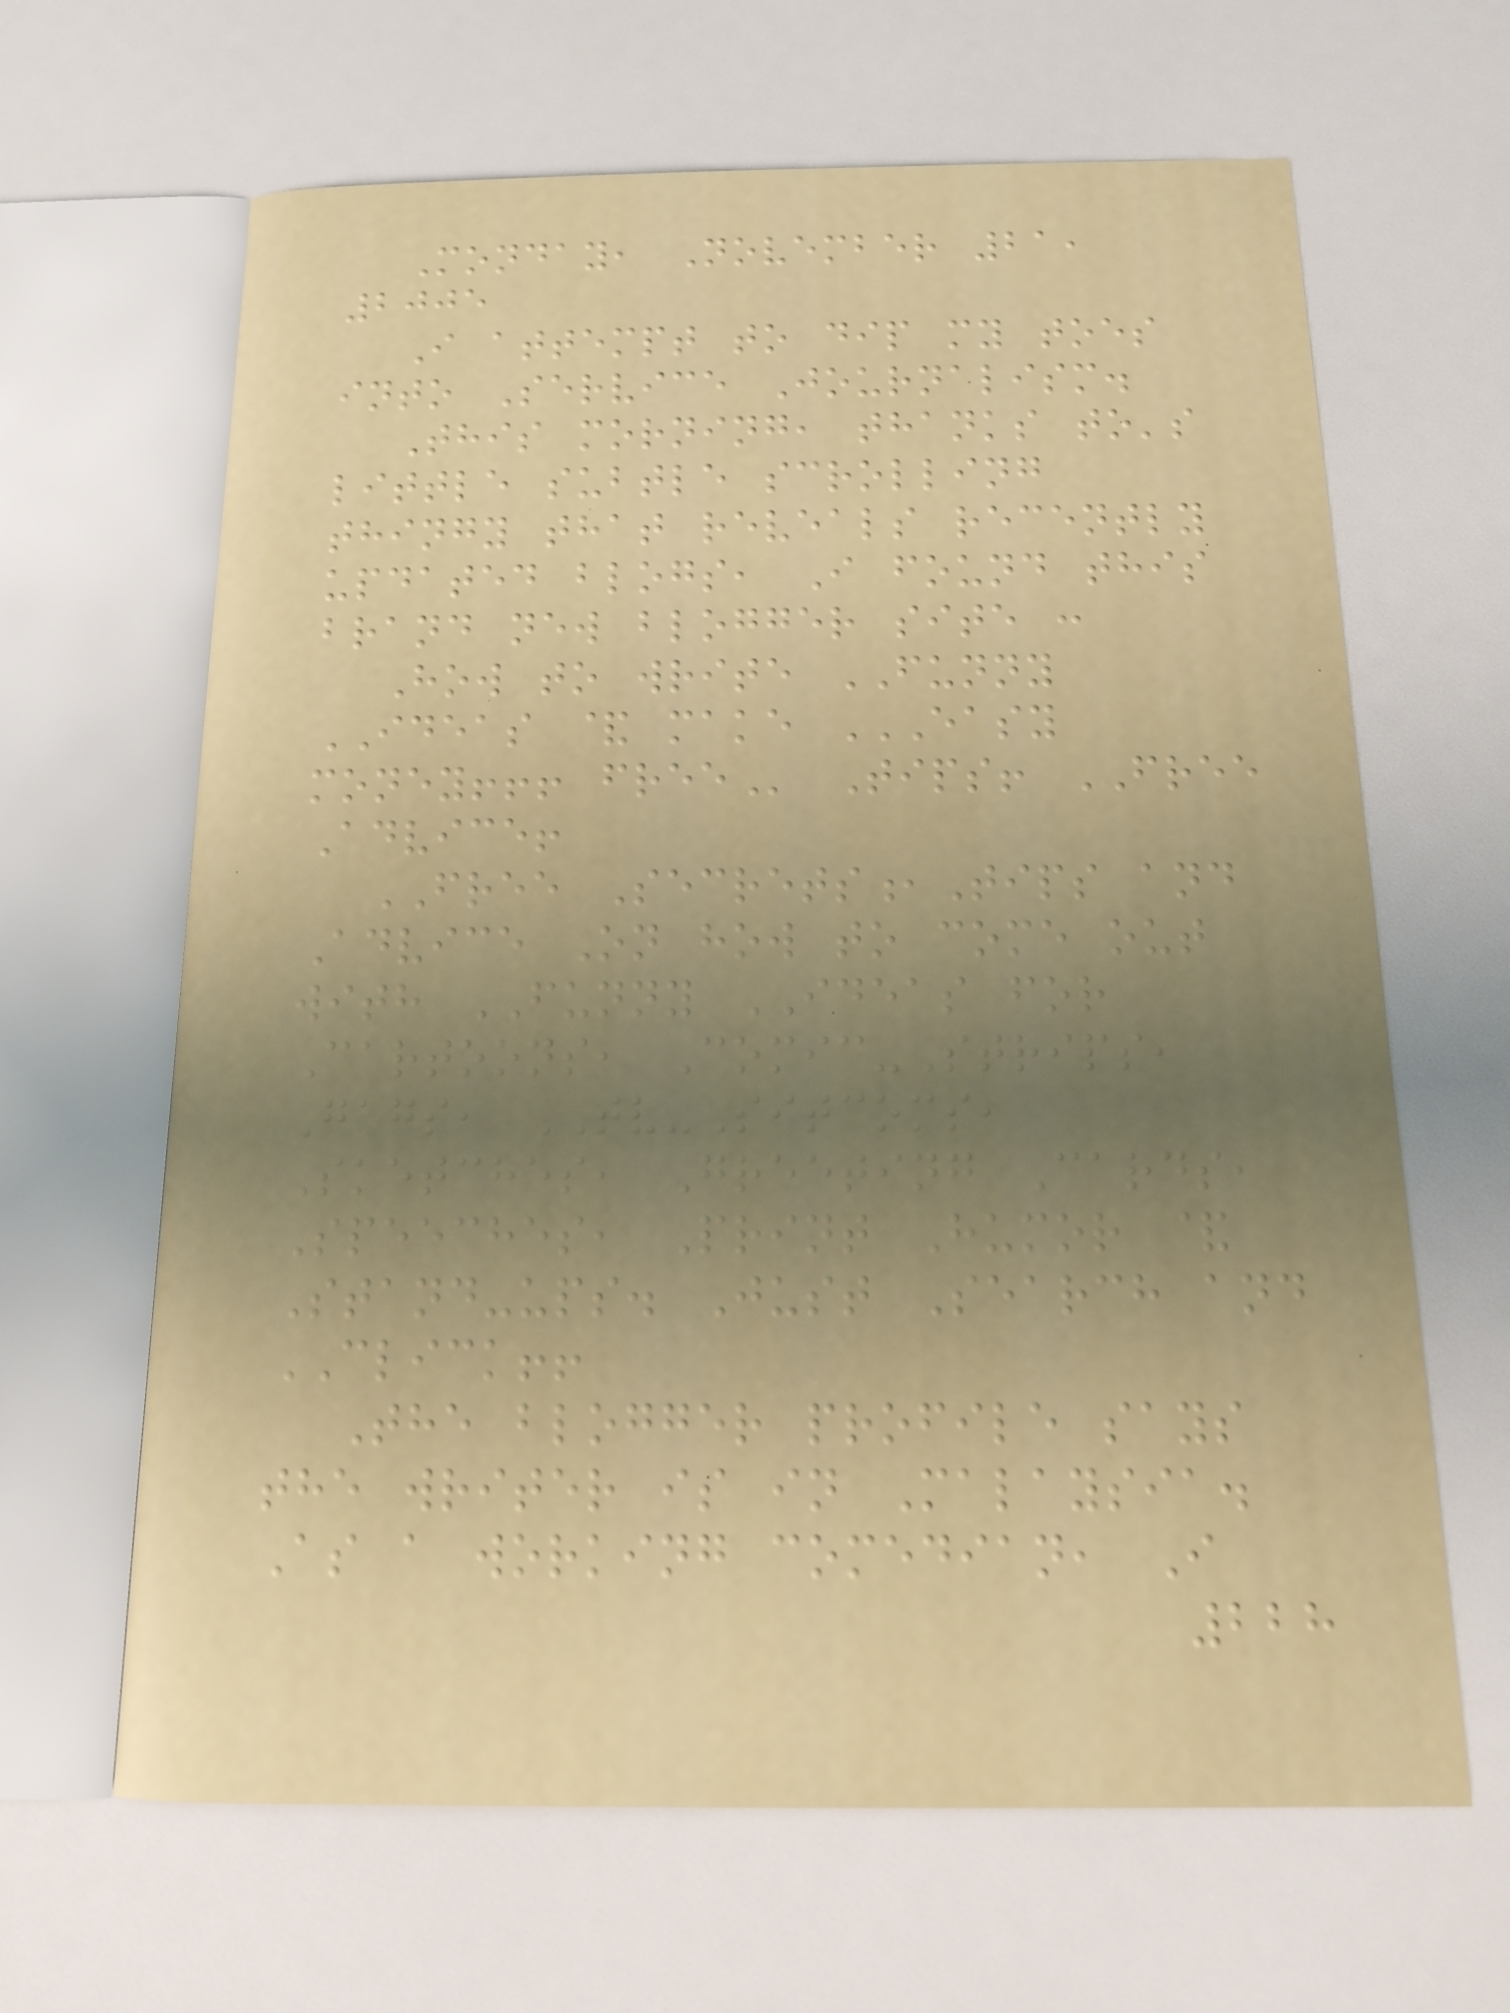Monday, November 21,
2005
I attempt to dip my toes
into Service Journalism.
This morning, thanks to's
little subtle scrolling
thingy that reveals recently
updated blogs, I found this
brand new blogger site :
How to write FUNNY
IDEAS & make EASY
MONEY!!! FREE Tips! FREE
Advice!
FREE Secrets,Tips and
Advice On how to come out
with FUNNY IDEAS for
Cartoons, Comic-Strips,
Gags, TV-Sitcoms,
Sketches, Greeting Cards,
Speeches, Print Humor &
Stand-ups. Just Search and
CLICK!!
The blogger profile says
the writer is in Malaysia.
As a working comedian, I
228
